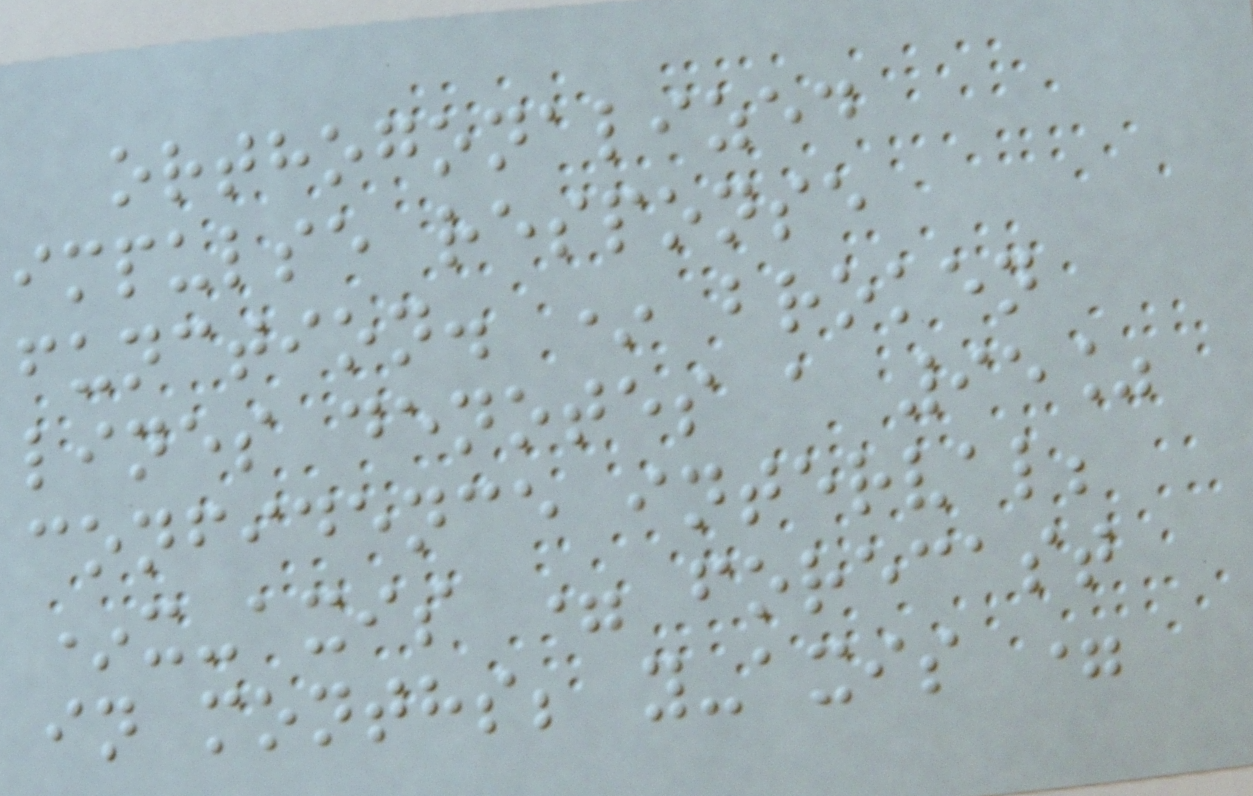orthogonalized
impulse response
function. * broken
lines denotes a 95%
confidence interval;
*x-axis = forecast
in months; y-axis =
